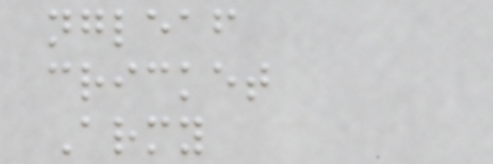ngleaf
cricket
Army
